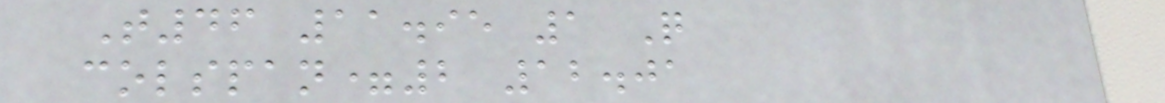T46 11.95 1 Q
colspan=2 12.01
